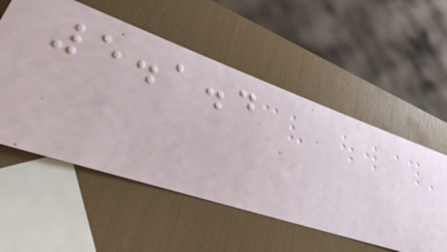5.1.4
